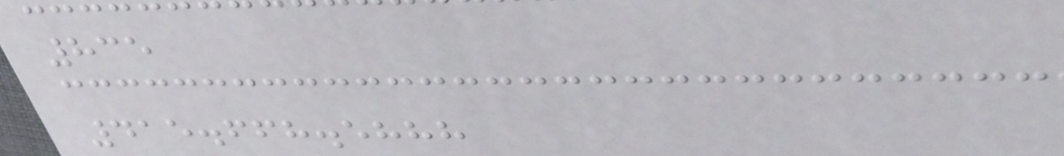835
415.668.5888
